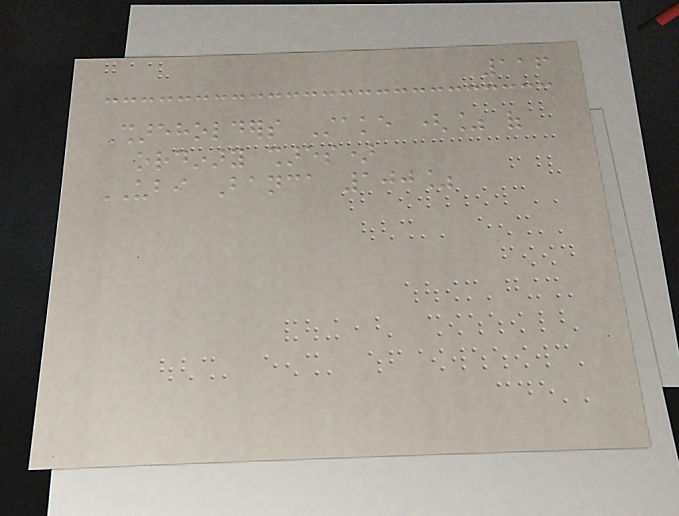116
Shareholders Stake (% of
ordinary shares)
UBI Banca 100%
